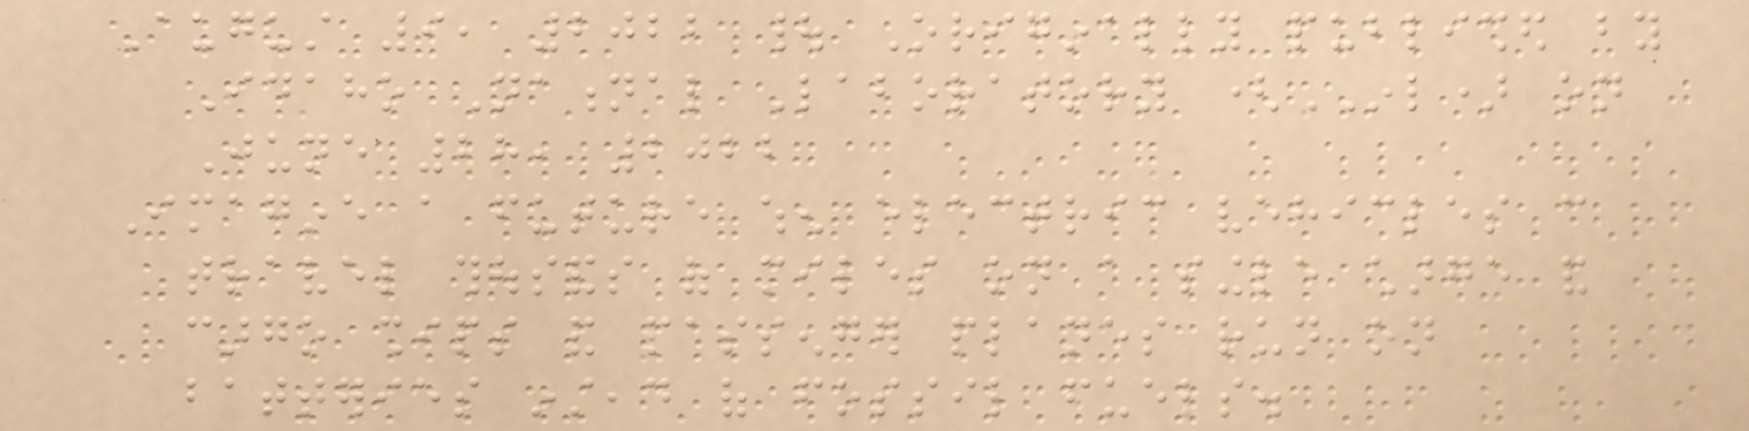August 9, 2022 | Originally published by
Idaho National Laboratory (INL) on
June 28, 2022
Imagine a future when electric vehicles can
travel thousands of miles on a single charge and
cargo ships and passenger planes run on
batteries instead of fossil fuels.
